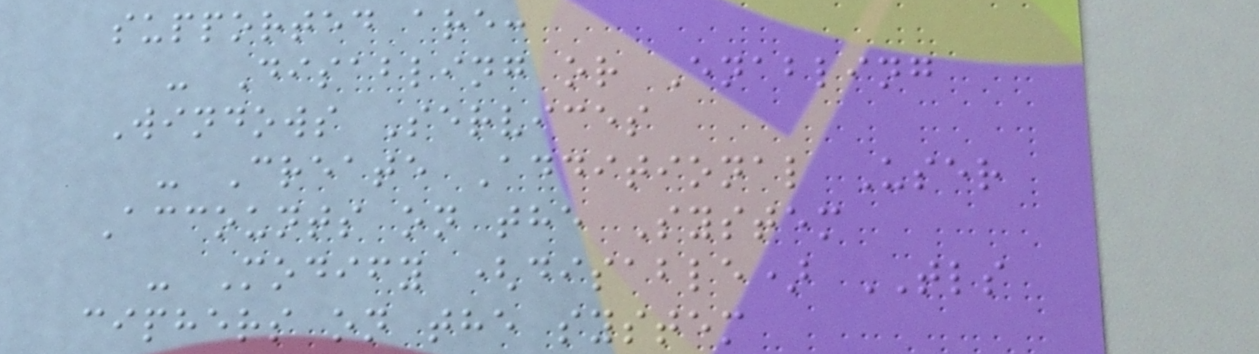supported are:
- Disabling or Enabling
Windows Services
- Create Additional User
Accounts on the System
- Modify (disable) TLS
ciphers on the system
